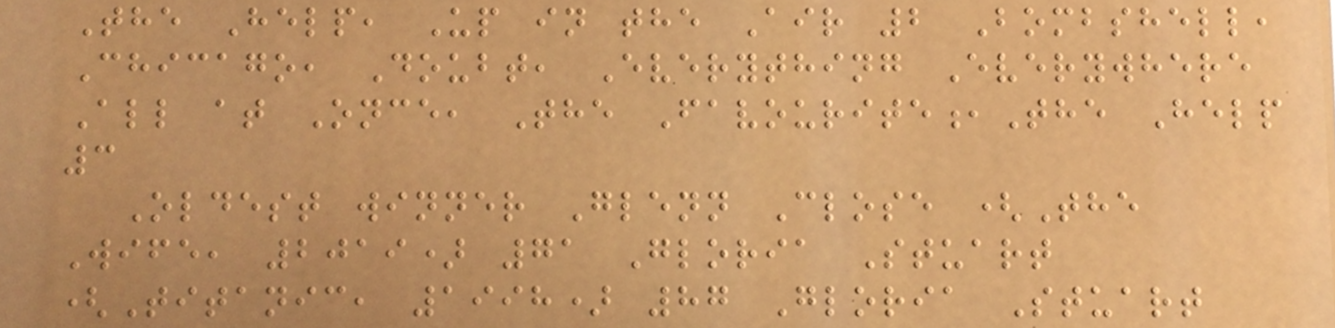The Help, Up in the Air 2 Bombshell,
Chicago, Doubt, Everything Everywhere
All at Once, The Favourite,The Help
3
Oldest winner Glenn Close (The
Wife, 2019) 71 Gloria Stuart
(Titanic, 1998) 87 Gloria Stuart
